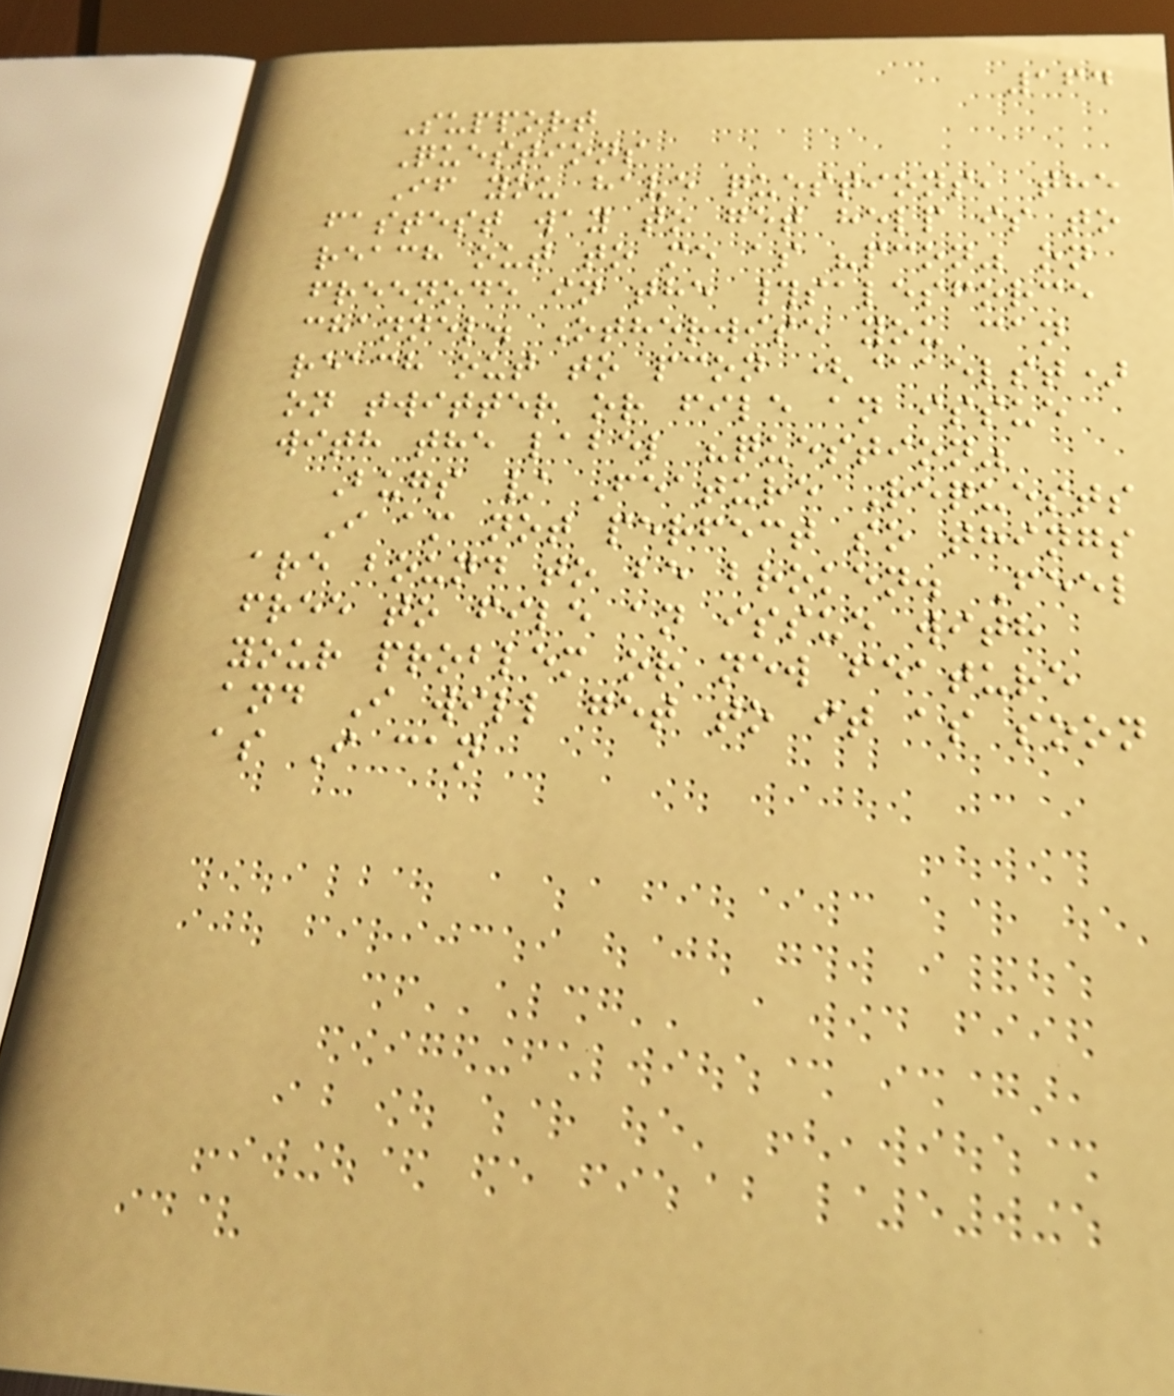164
Support
Questions
If you have questions, the
fastest way to get help is to
reach out to me as "pcon" on
freenode in the #salesforce
channel. Otherwise you can
reach out to pcon (@aelst)
on twitter or file an issue
with the label "question"
Bugs / Feature Requests
I am not perfect so things
are bound to be broken. Feel
free to file an issue with
your problem or new feature
and I will get to it as soon
as I can
